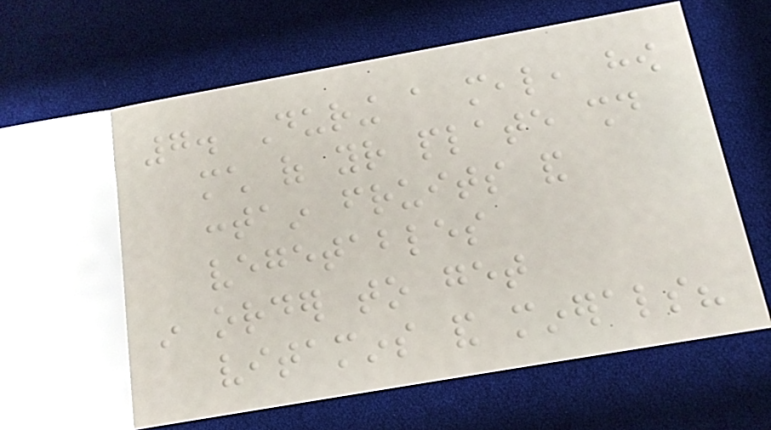7. During a meal, how
much of your plate should
contain fruits and
vegetables
in order to get
vitamins and minerals?
